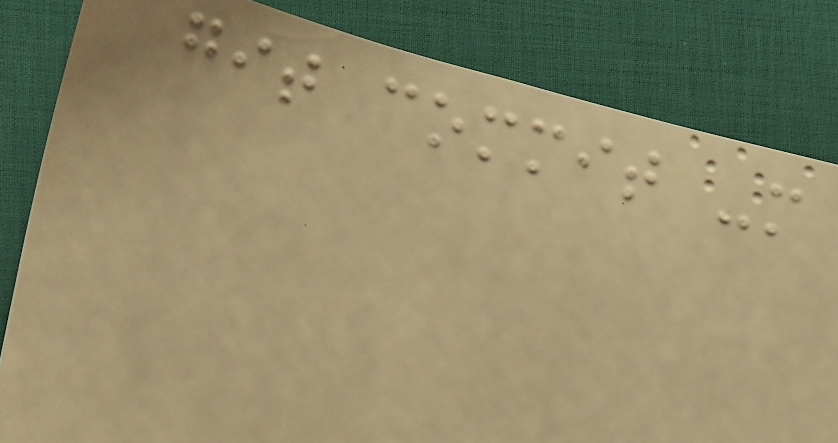git commit -m
